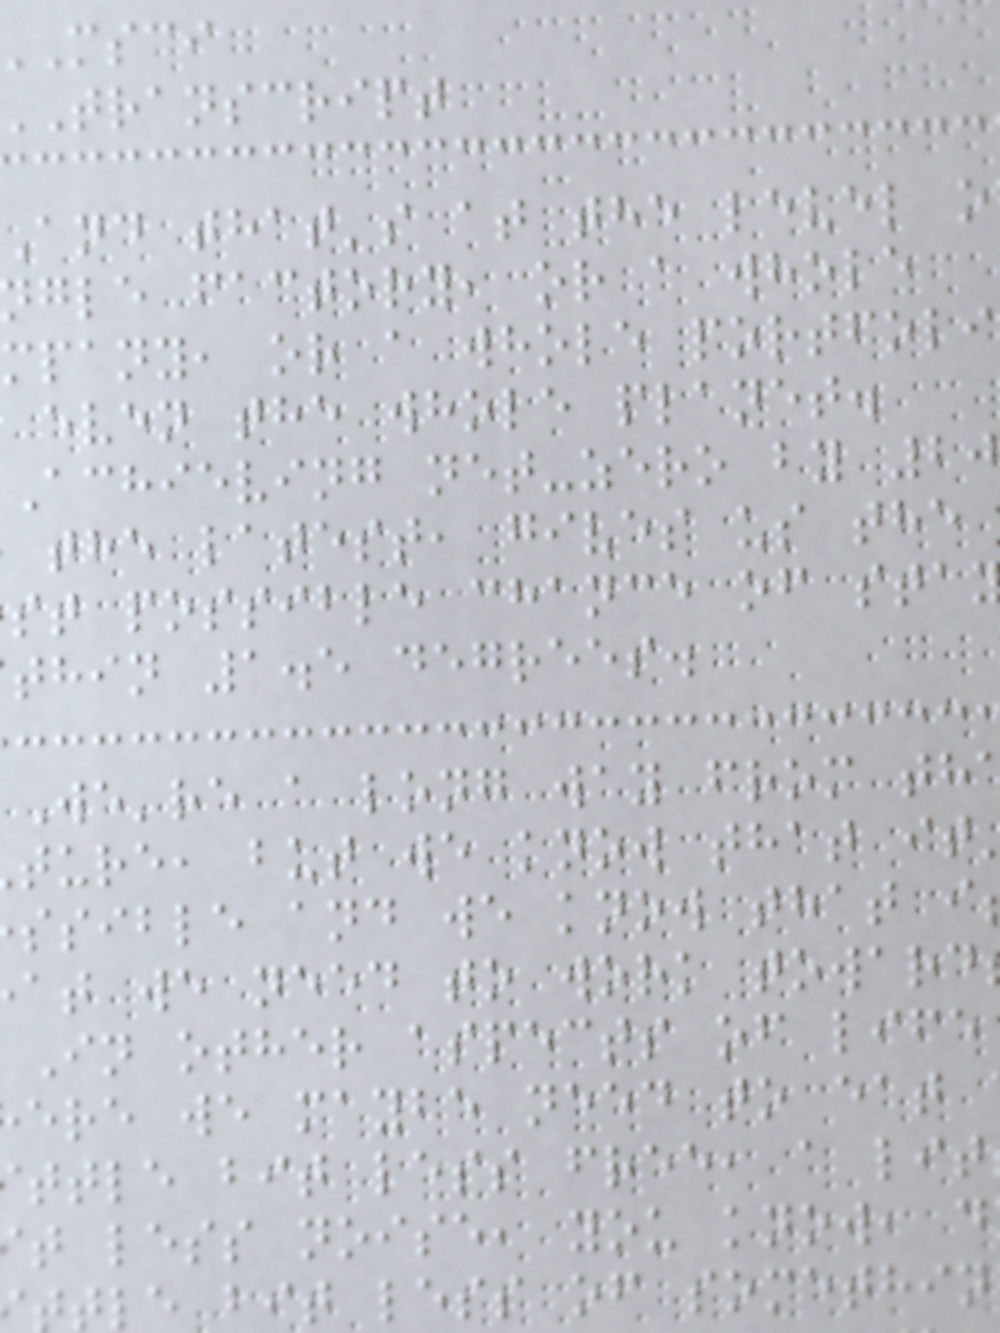msci
transcript
and that's at the level o
ngle factory, or a whole
mpany, or a whole portfoli
even the whole planet.
Achieving net-zero by 20
the latest, gives us the
st possible chance of sta
thin 1.5 degrees.
We're a long way from th
ture, but we know that it
ssible and we know that i
at we need to work toward
In other aspects of life
ere we maybe need to eat
ttle bit less free, a lit
t less noise, you know, d
tle bit less of somethin
